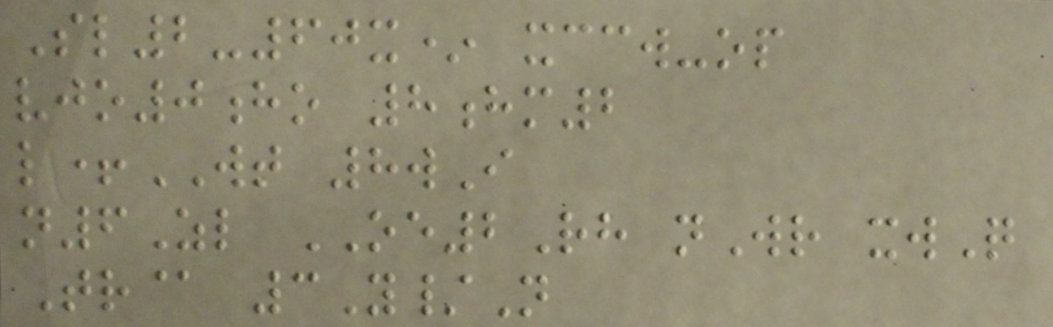Sl2-60x* xccw-op
vjo0ho 8hm2
l+WT 8wI
n6Zl OE2Rh nWr xwQ
Tr@ 3Y/N
